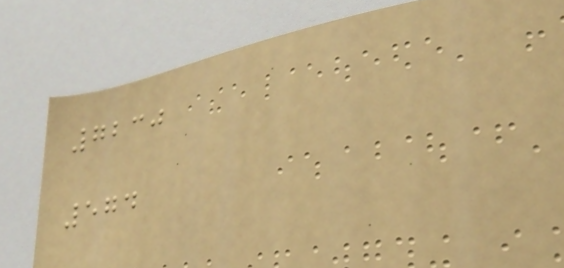7230
574
